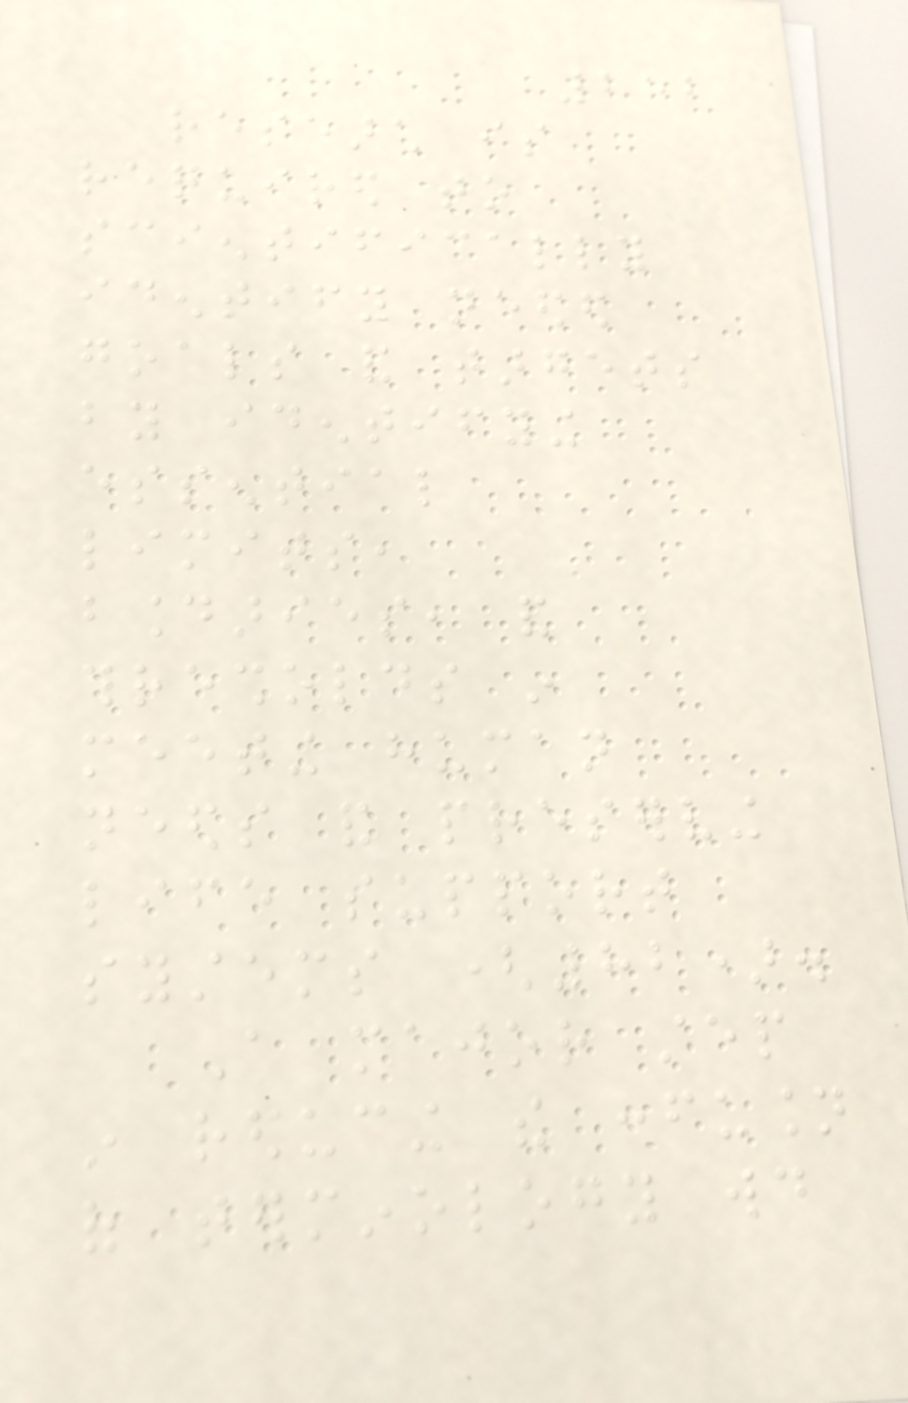252
research is
required to
scientifically
identify needed
goals and targets
by identifying
essential
limits,
boundaries, and
thresholds in
meeting human
needs and preserving
life support
systems (82).
A major step
in reducing the confusion
of terminology would
